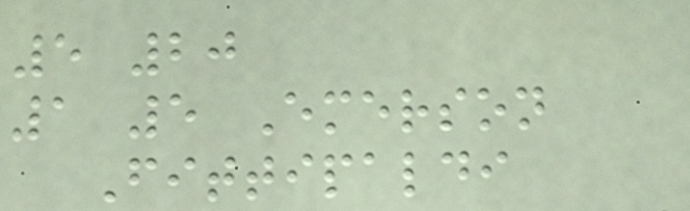5 20
1 5 Emerson
Fittipaldi
